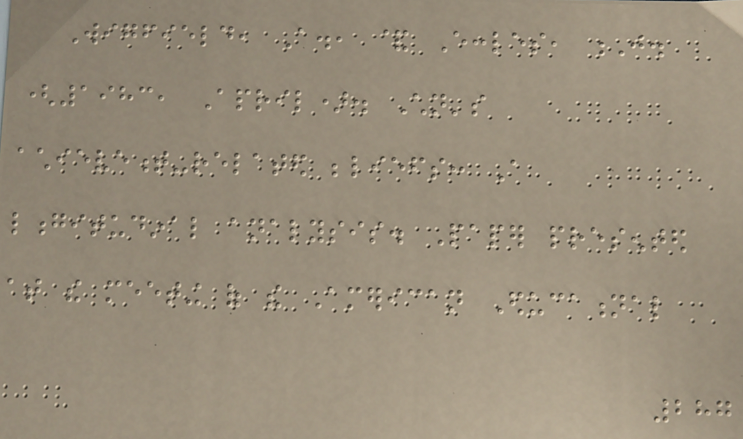Wigfield, A., & Eccles, J.
(1983, April). Children's
achievement-related beliefs: A
longitudinal analysis. Paper presented
at the meeting of the American Educational
287
